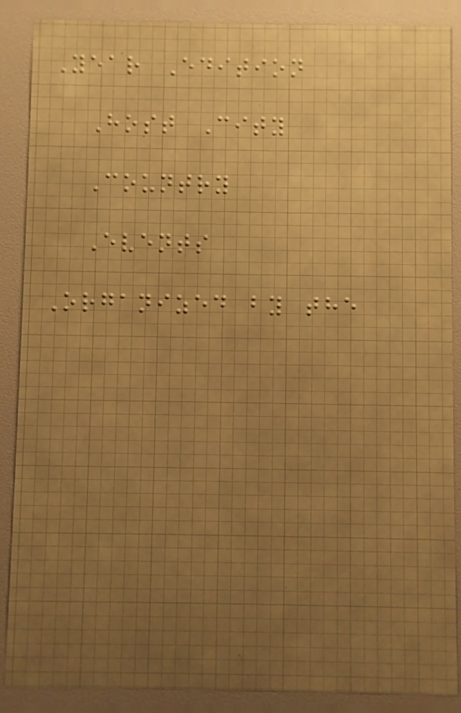Year Edition
Host City
Country
Events
Organized by the
